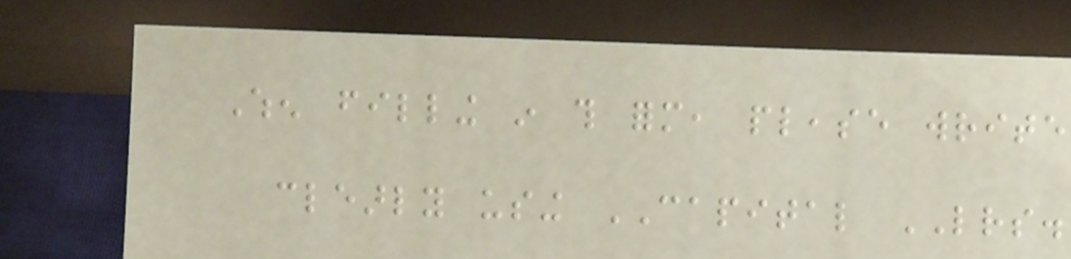When filling in this form, please write
clearly using CAPITAL LETTERS.
